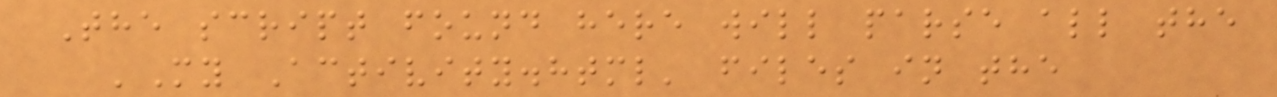The script found here will parse all the
'My Activity.html' files in the
